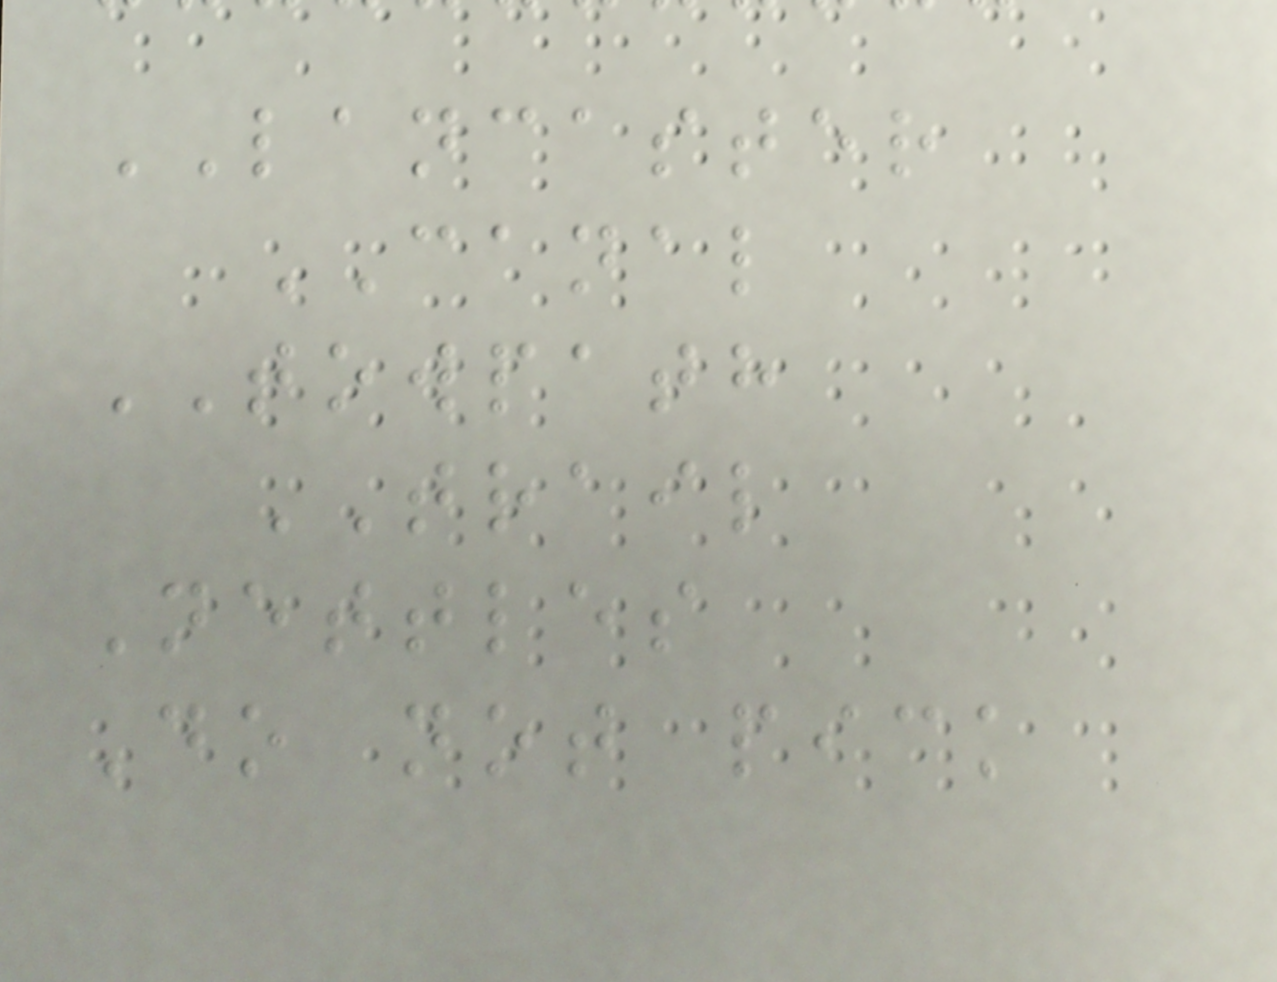LANCASTER
CANAL
TOWPATH
TRAIL
Nettles
Do not pick
